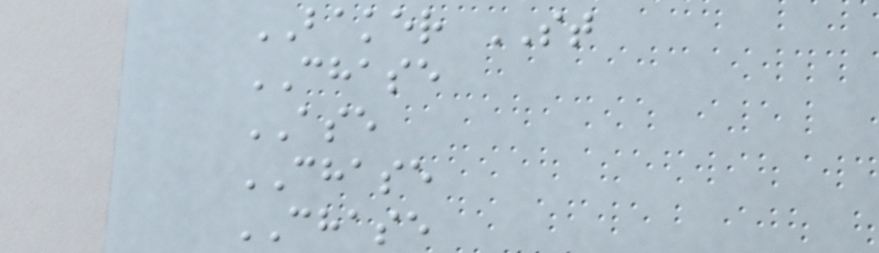BAKER ST
CHASE
ASE
CHASE
CHASE
